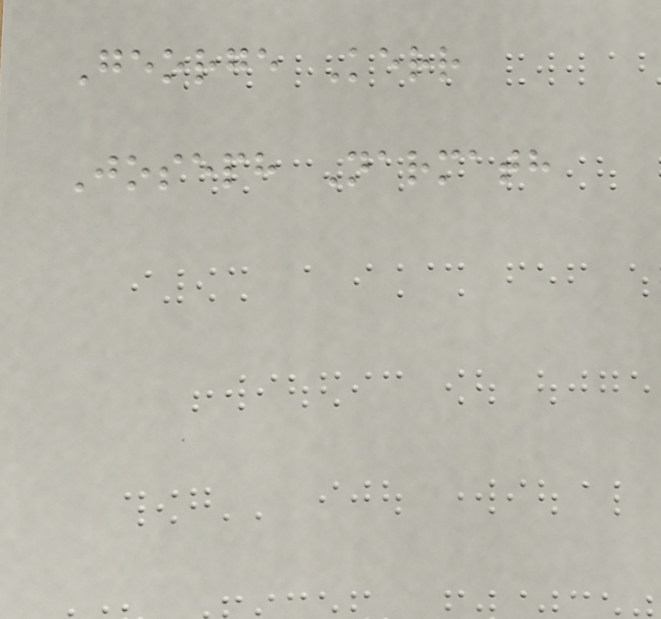George Kerr
Joseph Narmath
